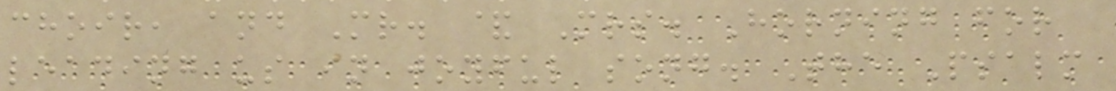choir, and Mr. & Mrs. Horning for
leading us in joyful song. The Psalm
